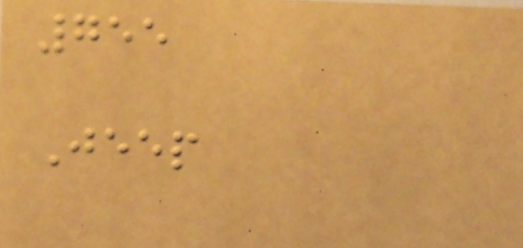755
Jeep
